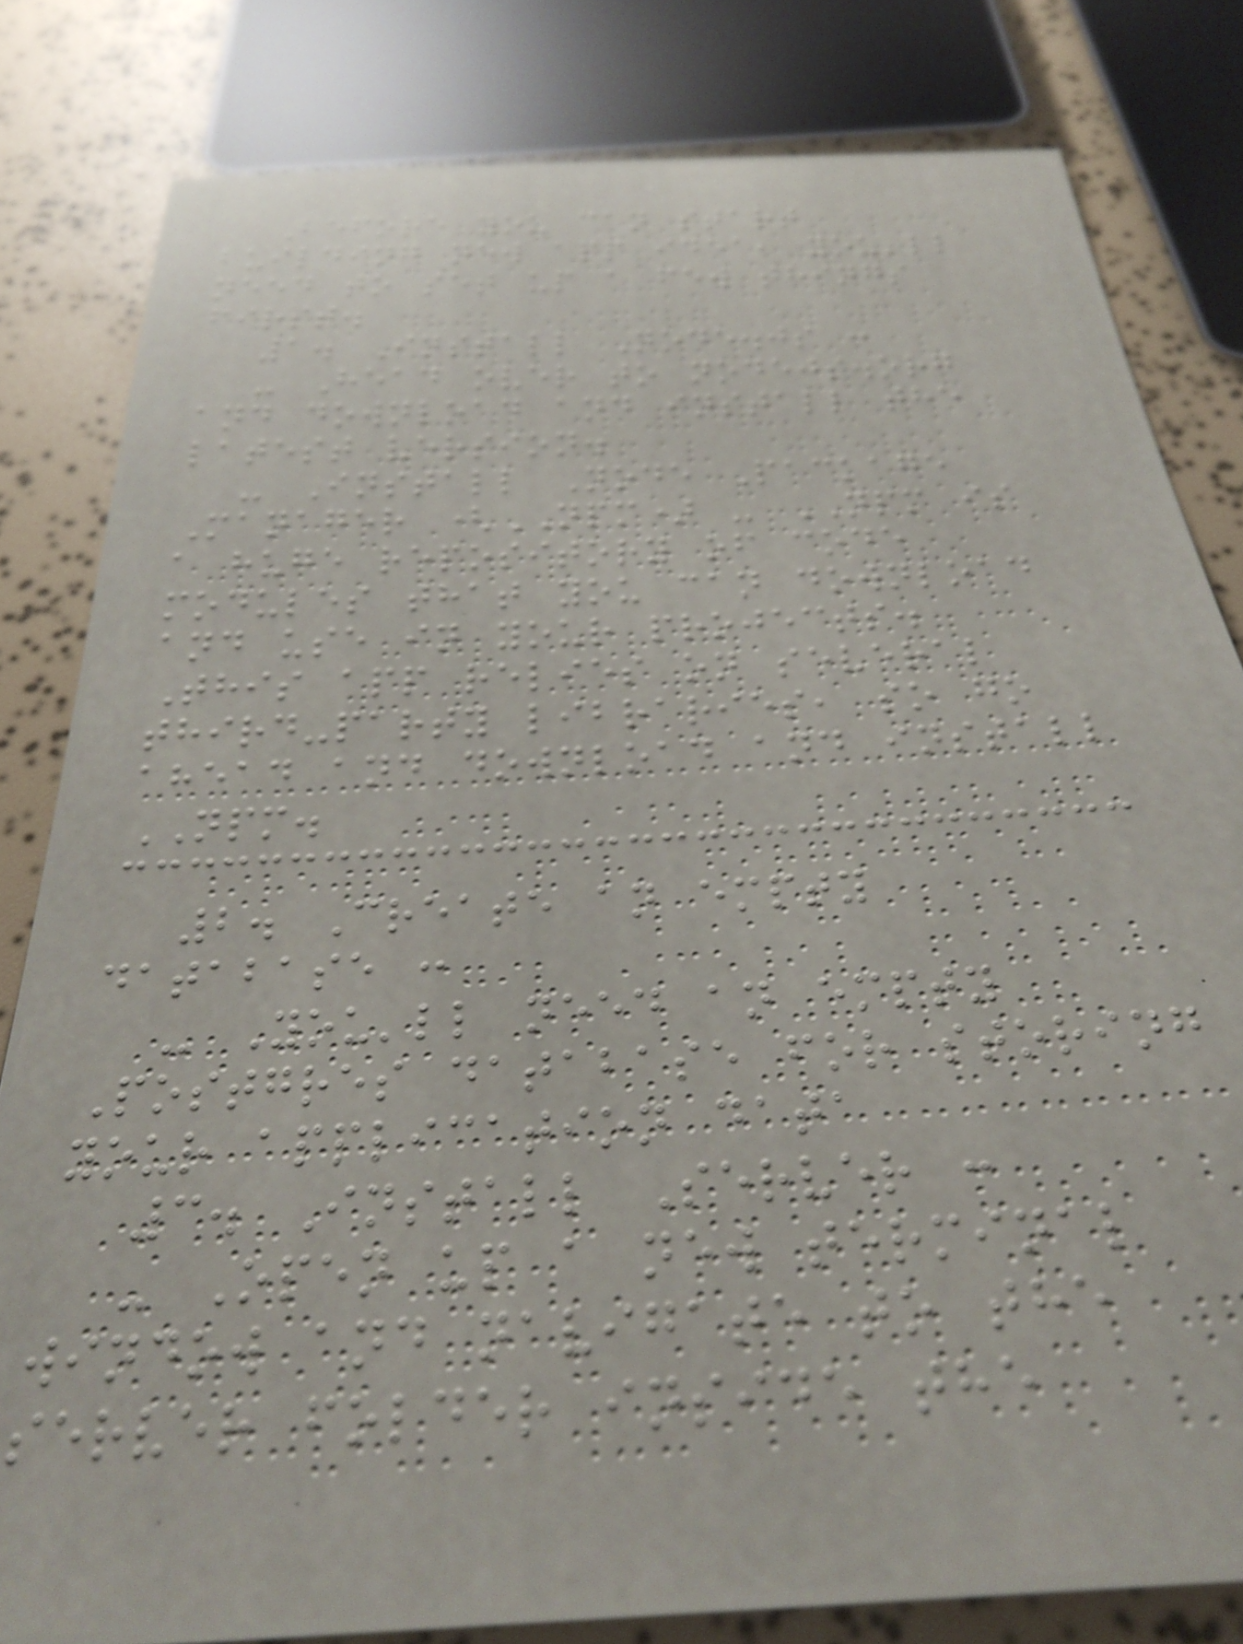Before you can start
building new app idea, you'll
need to set up a few things
first.
1. Install Node.js :
- Head over to nodejs.org
and download and install the
latest version.
- Install Node Package
Manager (NPM) - NPM is
a huge repository of code
modules that you can download
and use in your projects.
This app relies on several
third-party libraries, so go
ahead and download and install
NPM.
2. Create an empty
database :
- You'll need an empty
Postgres database for storing
your application data
3. Install Server :
- Open up a new terminal
window and navigate to the
server folder inside the
